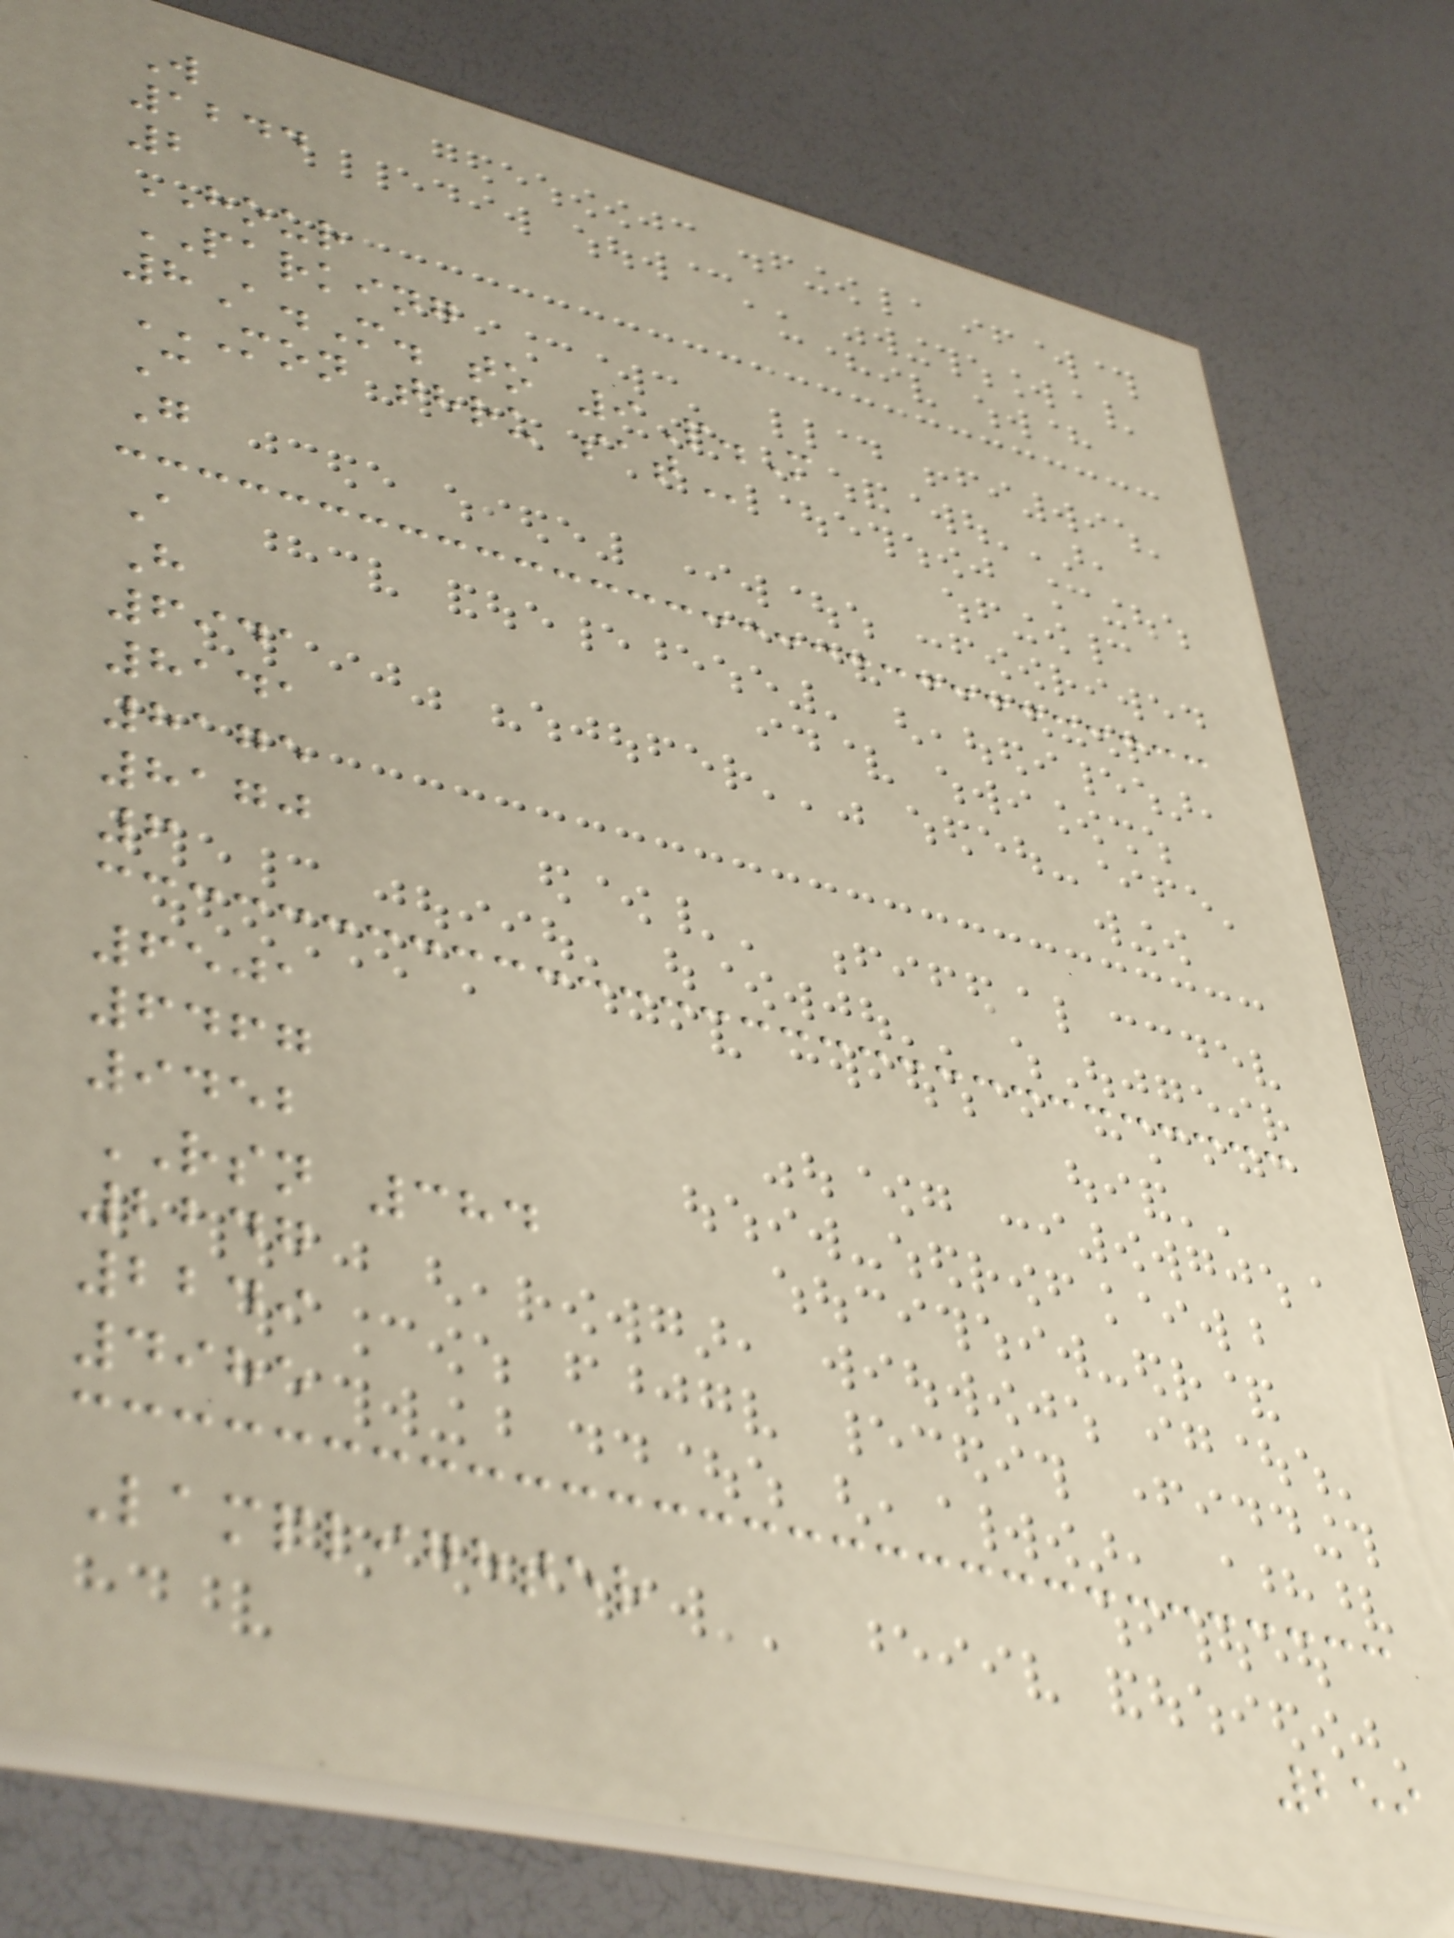W
1244
2
HOUR
PARKING
8A.M. to 9P.M
MON THRU SAT
C
G
A
H
6941
8141
8175
8170
6
6501
6467
9452
RSN 384
2247
2249
4985
Lamplighter
259
